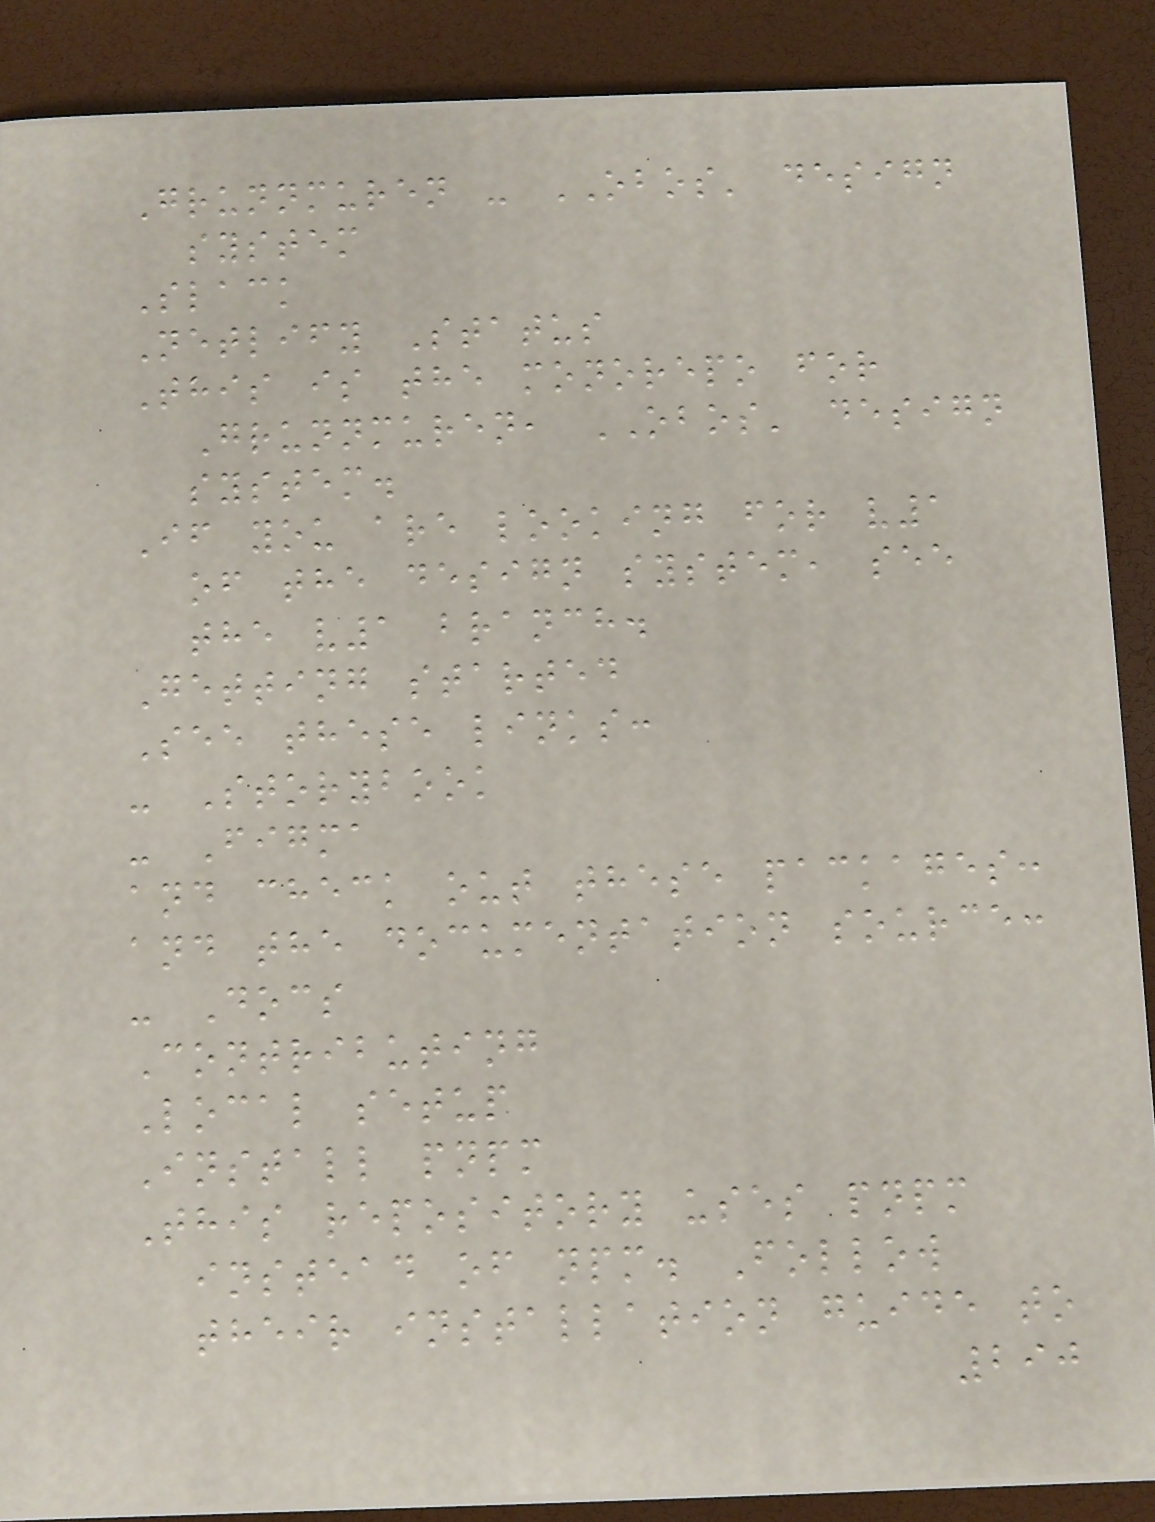Grunnmuren - OBOS' design
system
Slack
Netlify Status
This is the monorepo for
Grunnmuren, OBOS' design
system.
If you are looking for v1
of the design system, see
the v1 branch.
Getting started
See these links:
- Storybook
- Figma
and check out these packages:
and the documentation source:
- Docs
Contributing
Local setup
Install pnpm
This repository uses pnpm
instead of npm. Follow
their installation guide to
290
